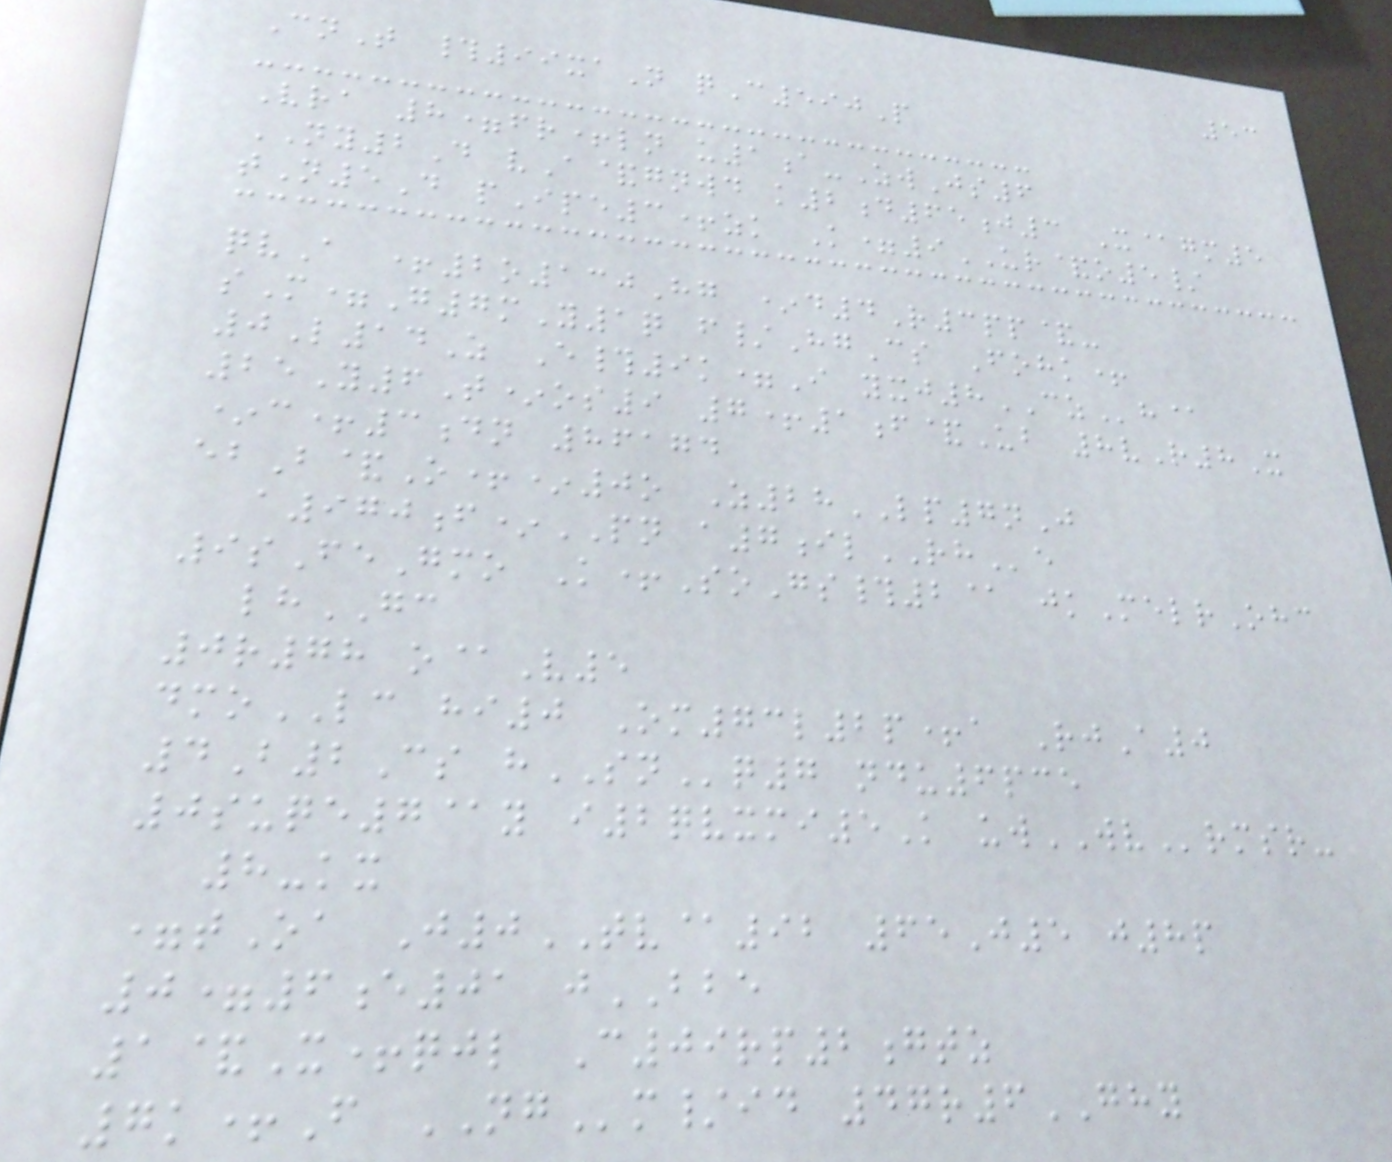53
CnT #99xaN qC590P
Vra 8=fr+ln u1a-ZwJs6
NY2D vA&gnwd k2d65j3 X@gm5
tN5D pIpe3+zk K=9UR&o5/
qvA +2o130Hg *d4R3pp&-
sM=G7mY1q f/HgCs Fohk+
0L14Z E#9k=I yxj8CZh@
25Y6T*os9 7+1f&Ub 8vR8X
*c+3dn 86174
ebB&O+*0o Z28LP7nJ
a970f*PN a7ilRHe
9sFeGmo K+SoGs#2@ jkMelrOhc
lhGC
0r78 o@V5
dmoLC hi0 Om73l2p+a RjA0
4B2Cs hSNq7 ndu6pce
0suqe7@y i2qvxmi5K uwWVrmsr-
8-kx
=tOa J0TV@92 65J5 j8p
0=6e01 jBBE
1&X+qjl C09rp2gtz
7k+F NGm/id 47r6GHY
